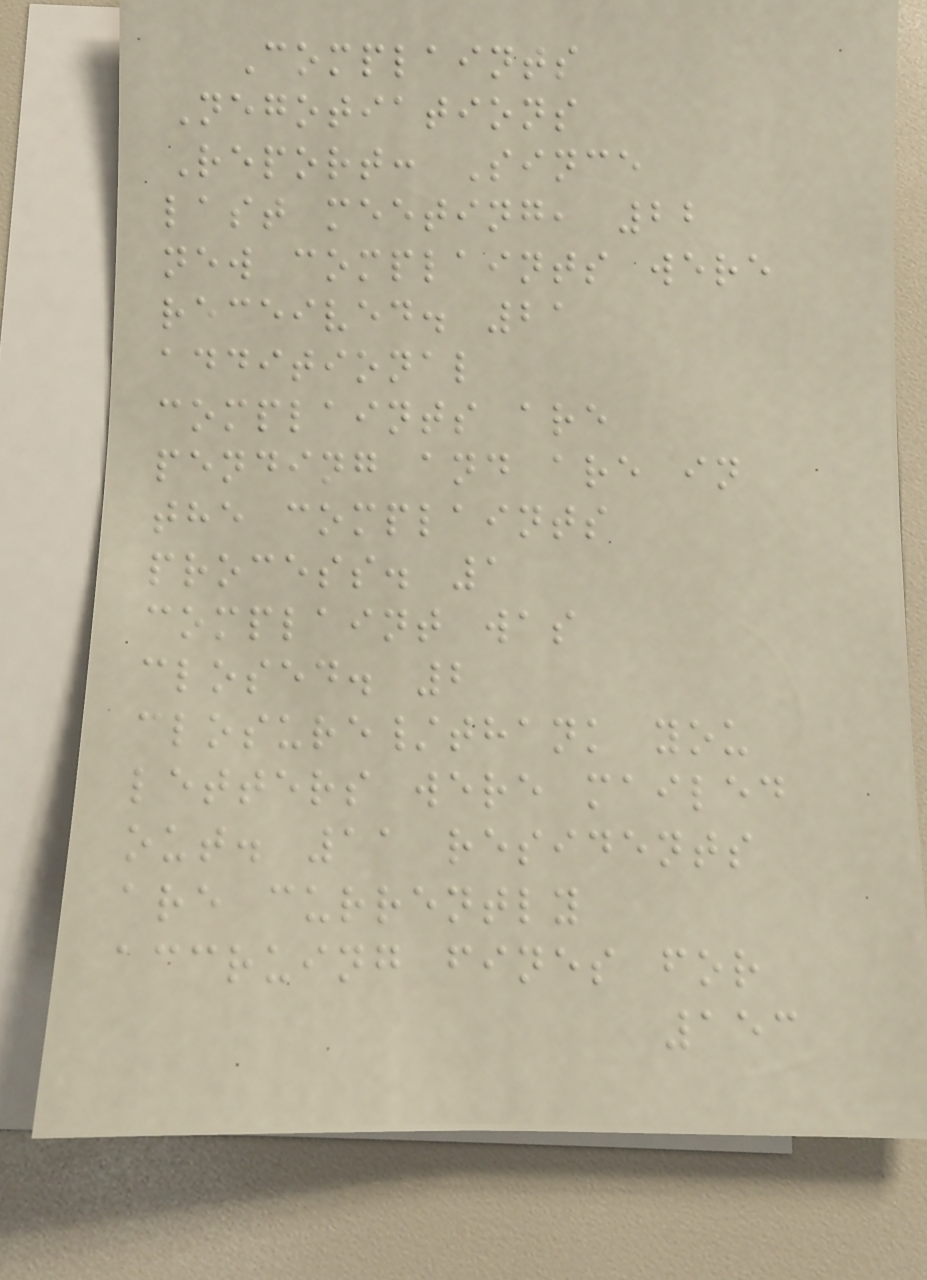Complaints
Negotiations
Report: Since
last meeting, 22
new complaints were
received. 21
additional
complaints are
pending and are in
the complaints
process. 1
complaint was
closed. 2
closure/thank you
letters were mailed
out. 11 residents
are currently
accruing fines for
153
